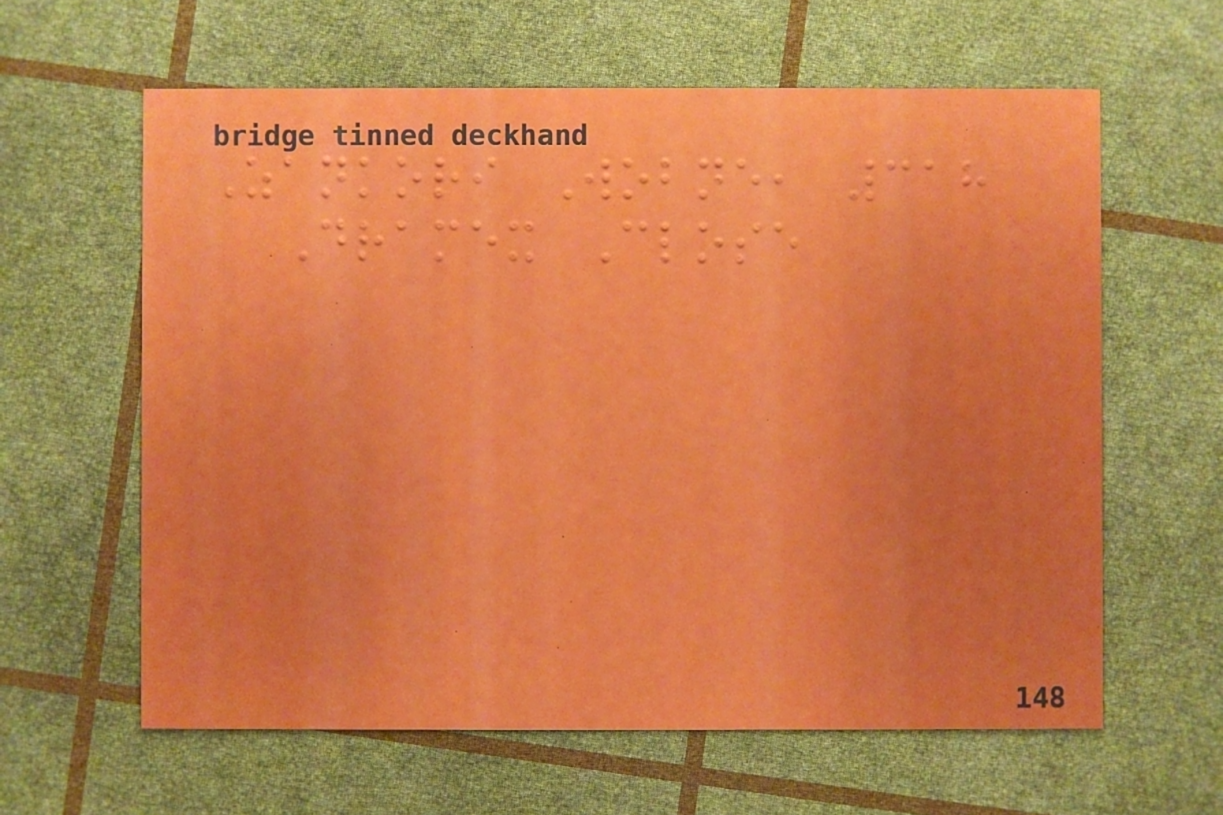Zankori Wobne, 318
Dramex Close
